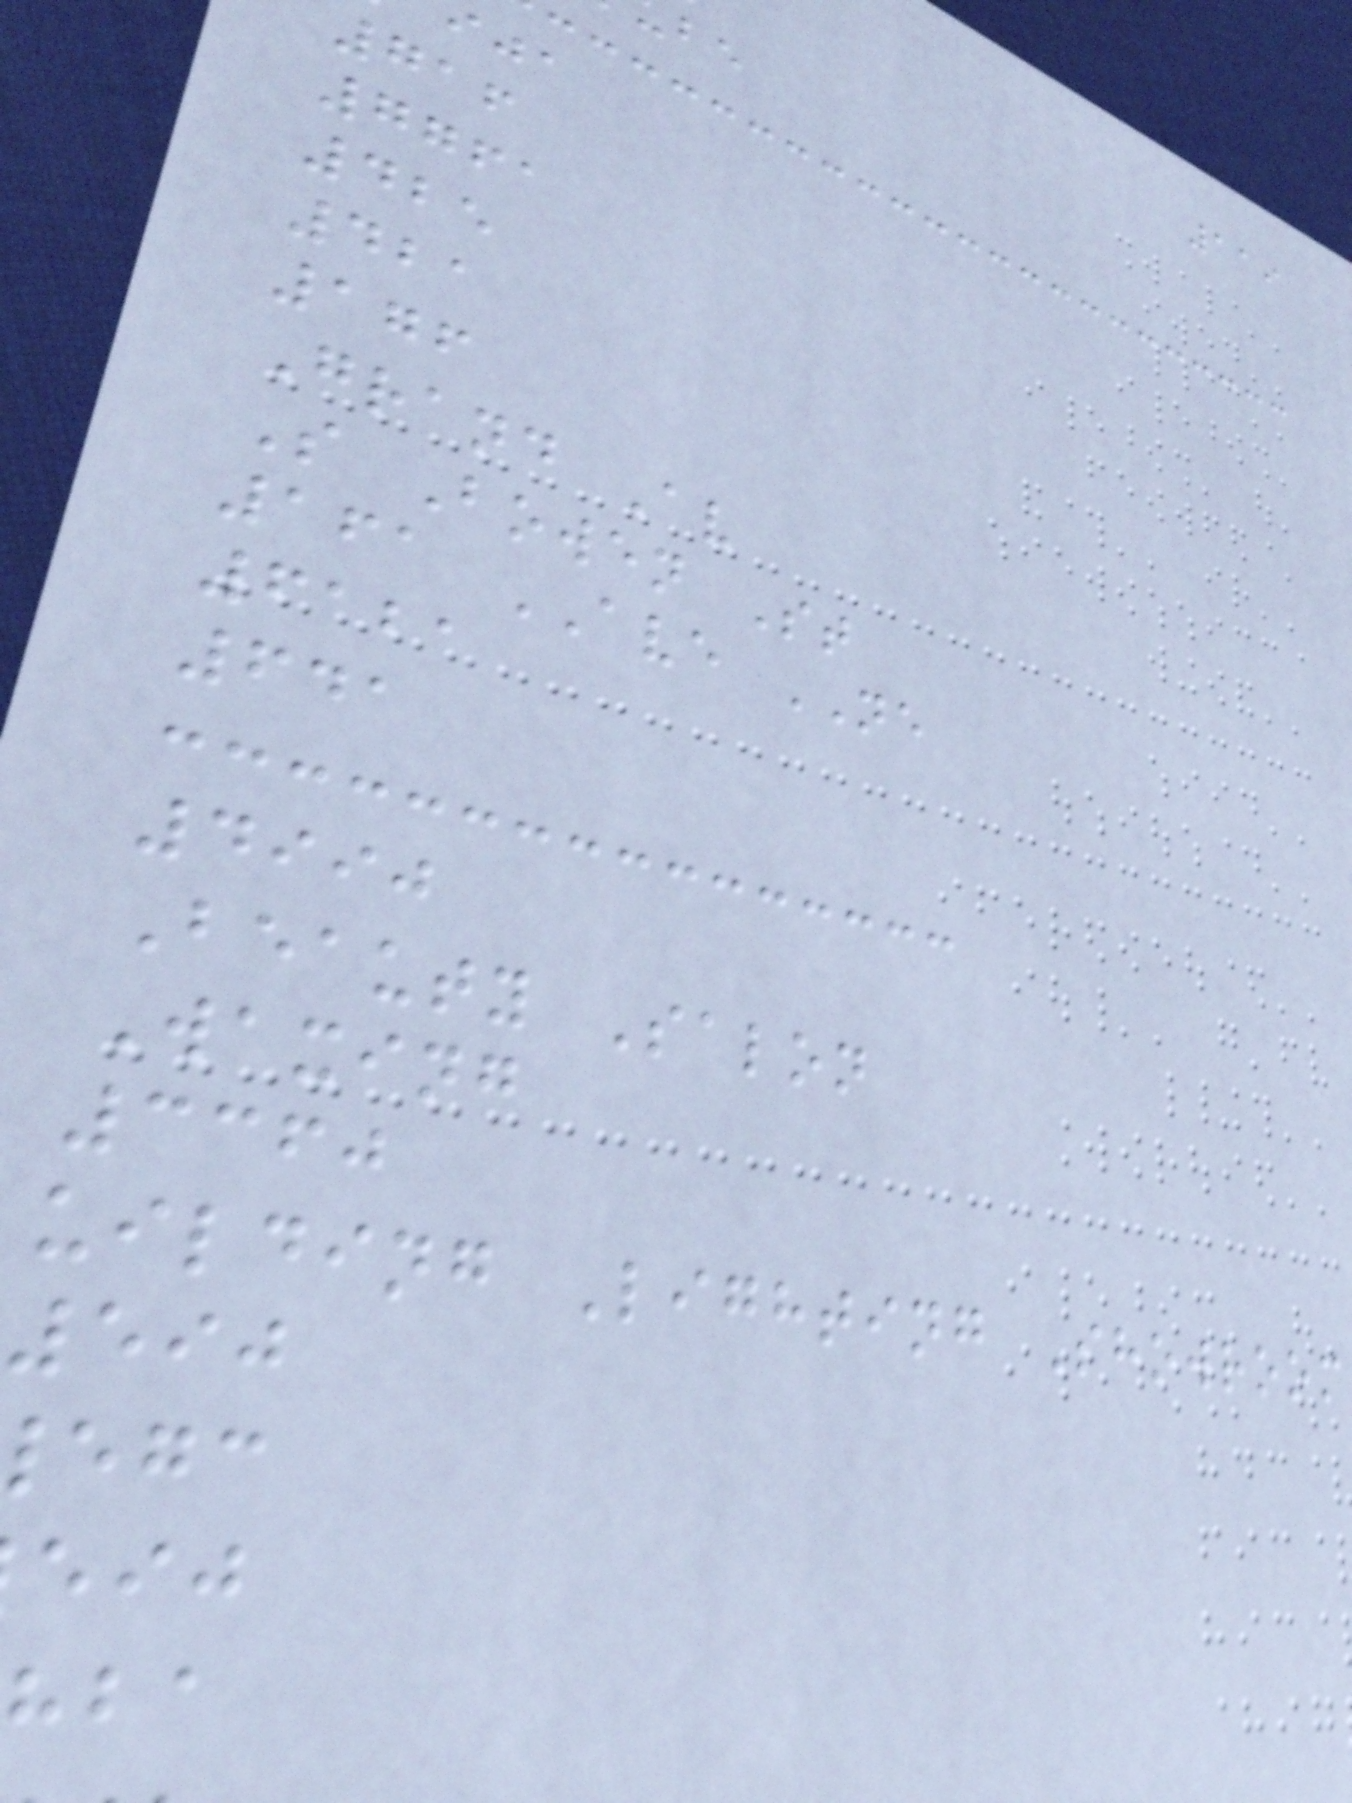119
716
7761
425
421
176
Grand Av
S Bowen St
161 AVE NE
6121
641
4990
Beauty Salon
Waxing
3360
uilding Lighting Showroom
590
